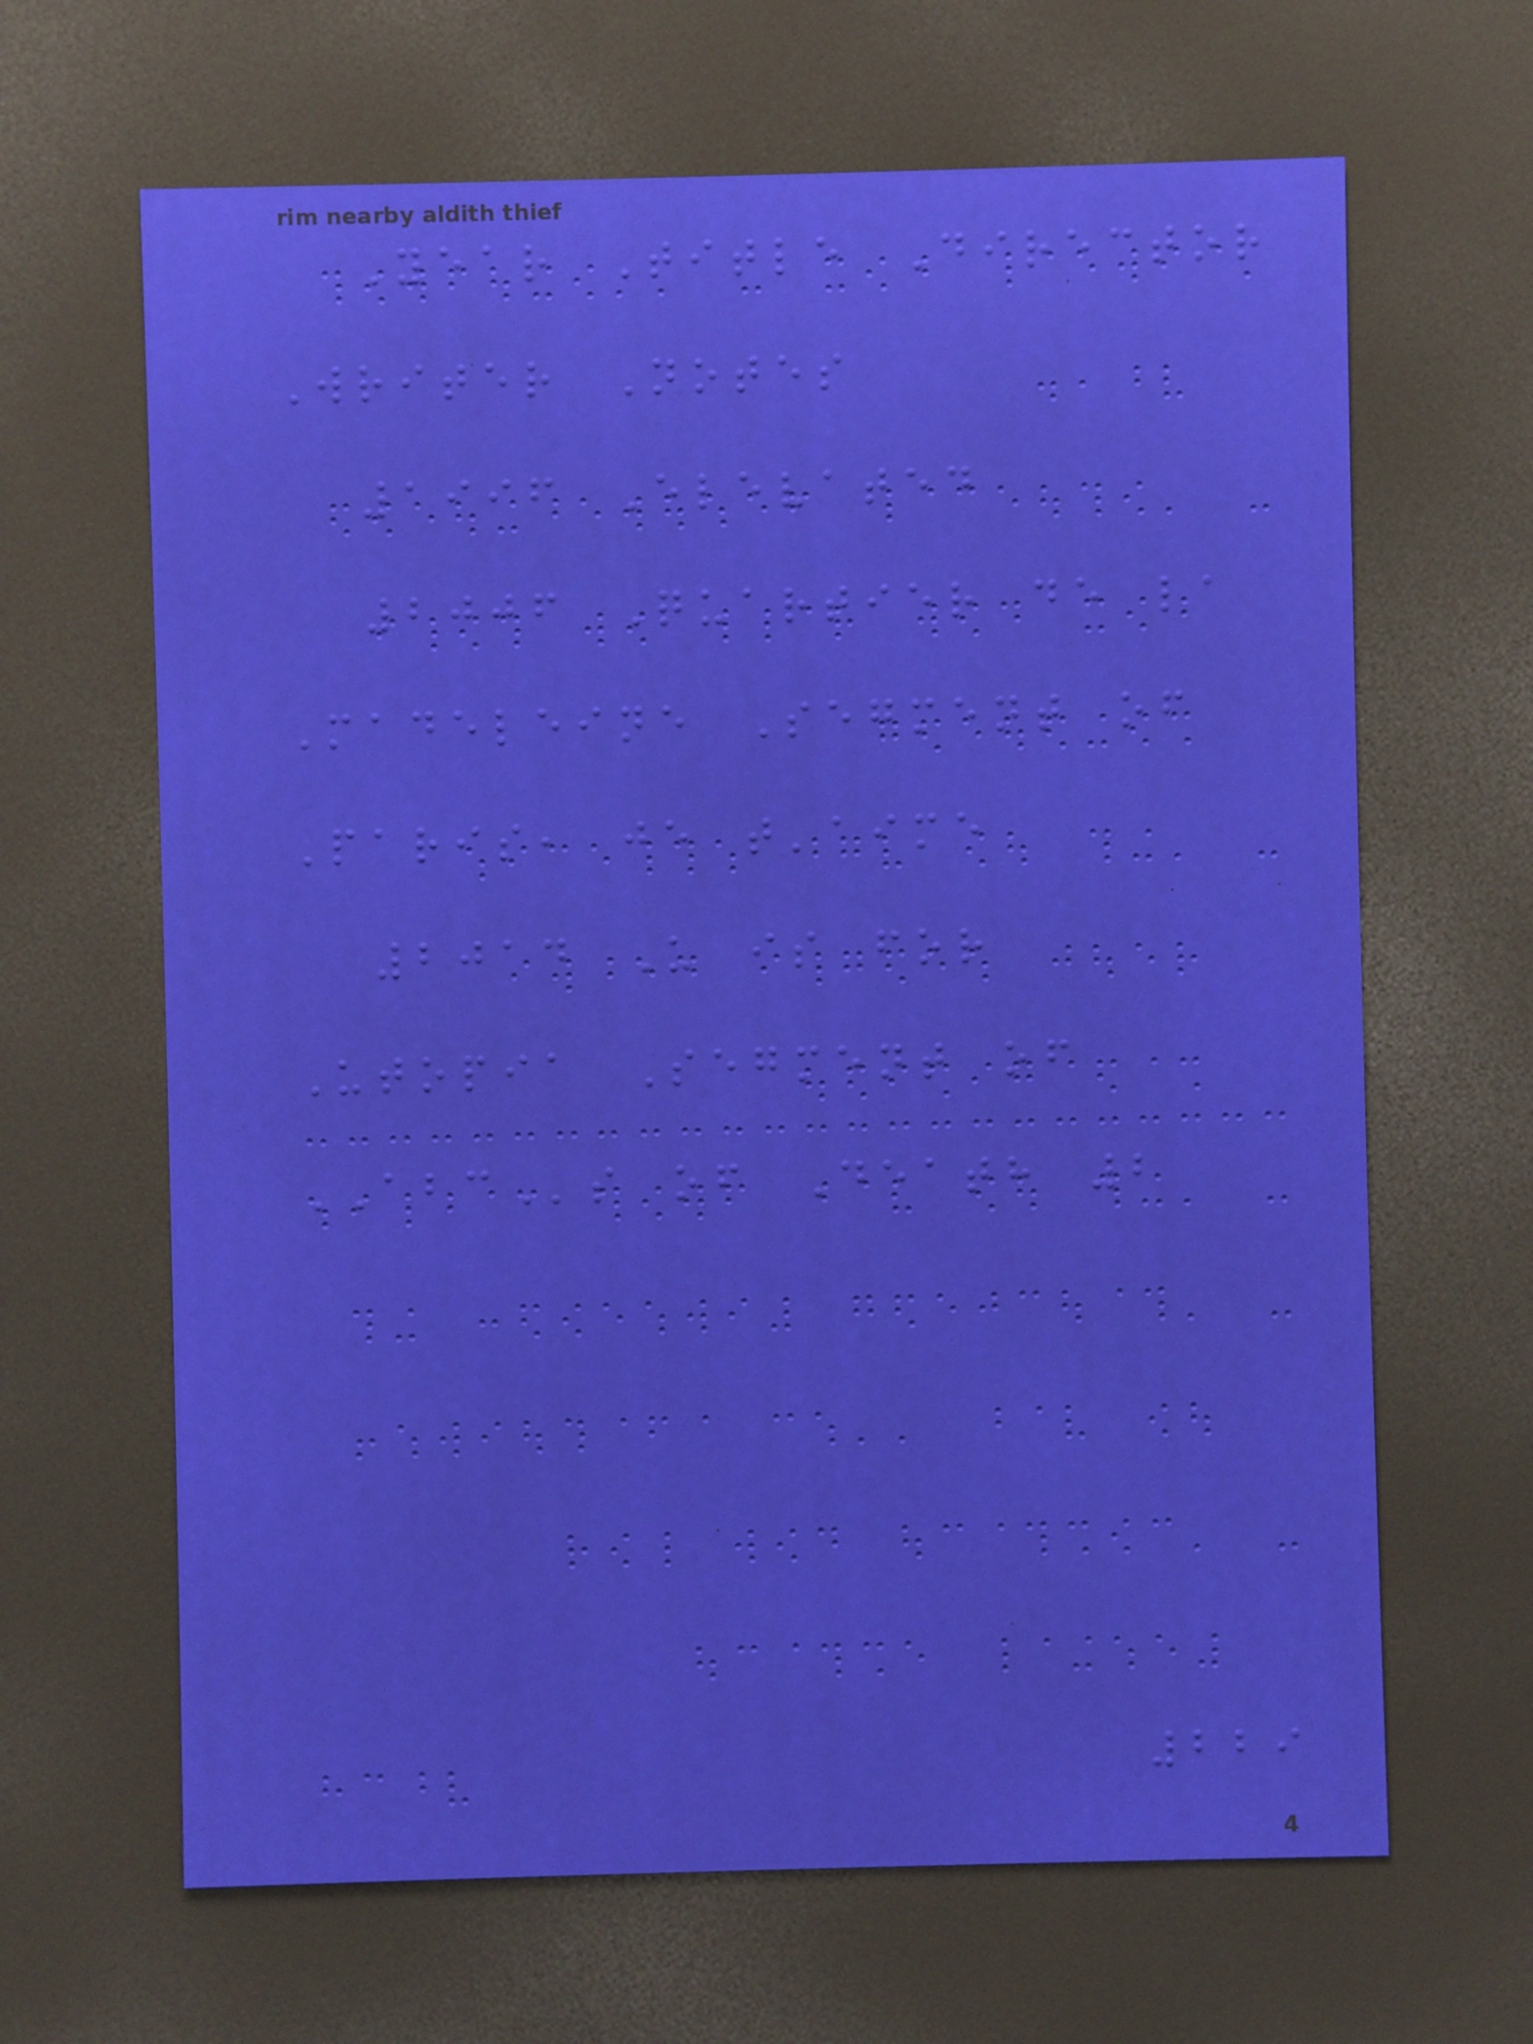Year Title Director
Writer Notes
1996 Elevated
2006 Quartier de la
Madeleine Segment of
Paris, je t'aime
2014 U is for
Utopia Segment of
ABCs of Death 2
229
